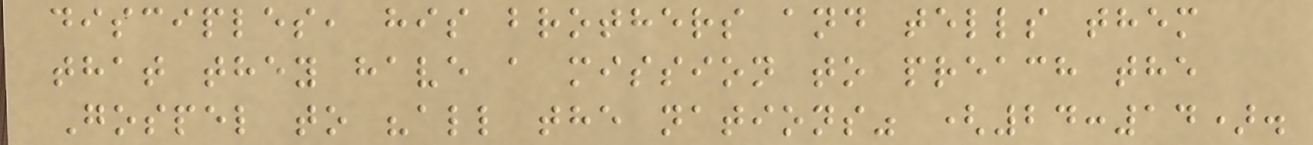disciples, his brothers and tells them
that they have a mission to preach the
Gospel to "all the nations" (24:14).
